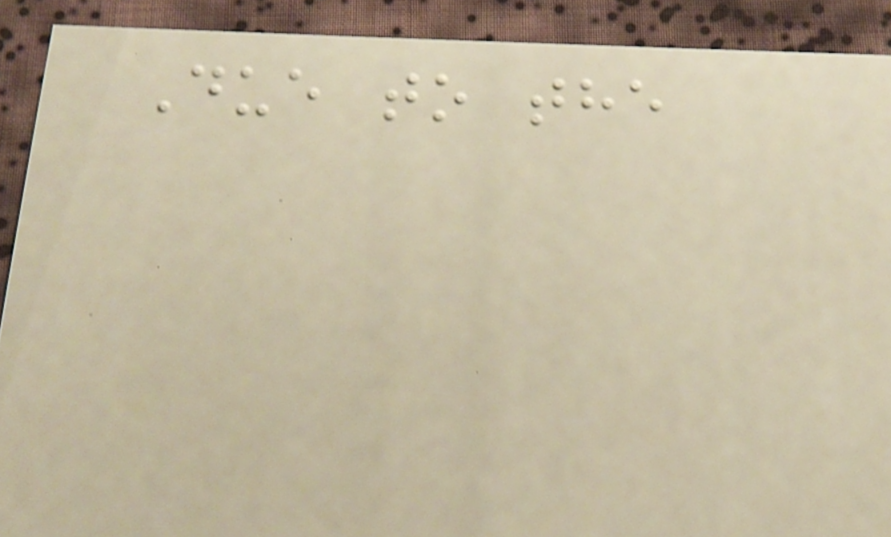Due to the
